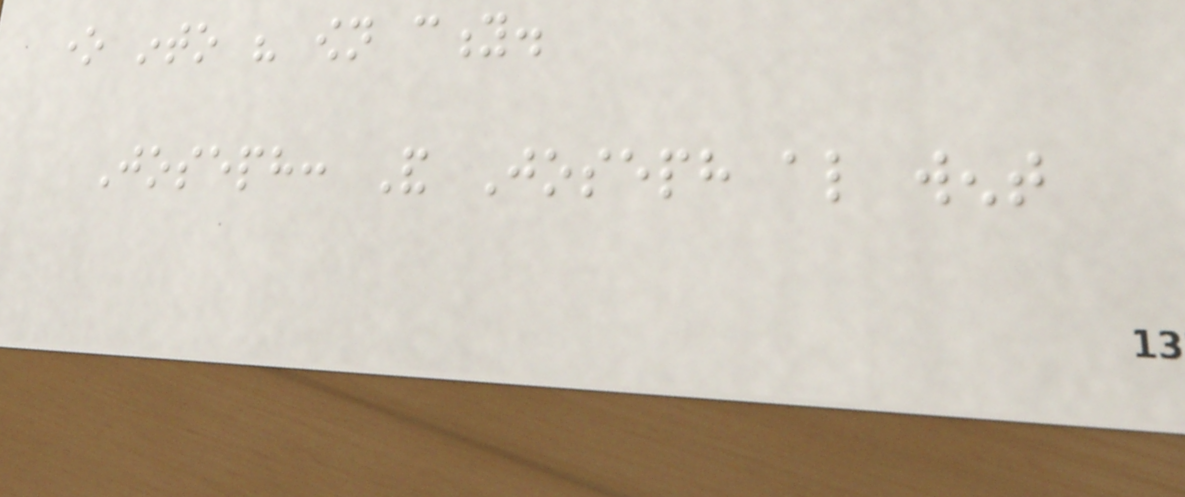one into his own city.
Joseph: And Joseph also went
